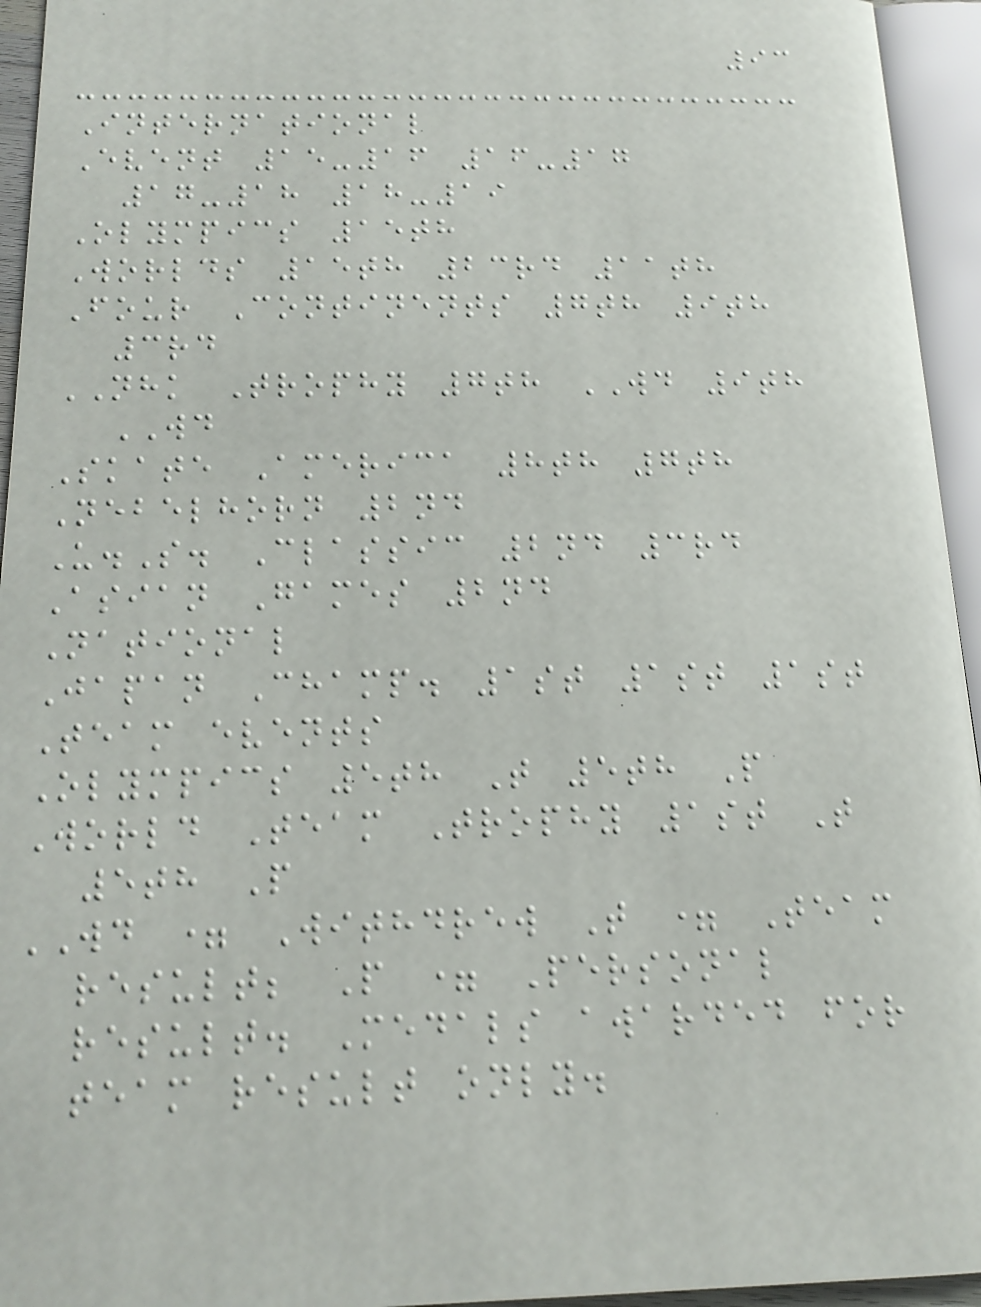93
International
Event 15-16 16-17
17-18 18-19
Olympics 15th
Worlds 15th 23rd 11th
Four Continents 7th 9th
3rd
NHK Trophy 7th WD 9th
WD
Skate America 8th 7th
Nebelhorn 2nd
U.S. Classic 2nd 3rd
Asian Games 2nd
National
Japan Champ. 1st 1st 1st
Team events
Olympics 5th T 5th P
World Team Trophy 1st T
5th P
WD = Withdrew T = Team
result; P = Personal
result. Medals awarded for
team result only.
